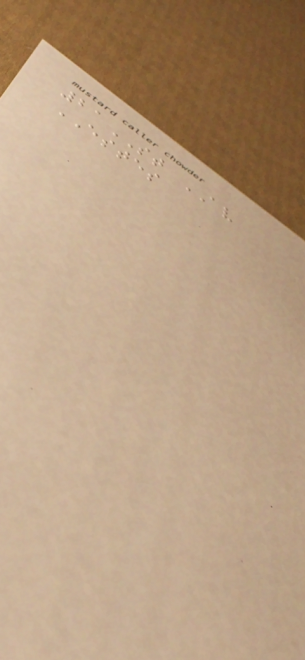21ST AV
ESTES
